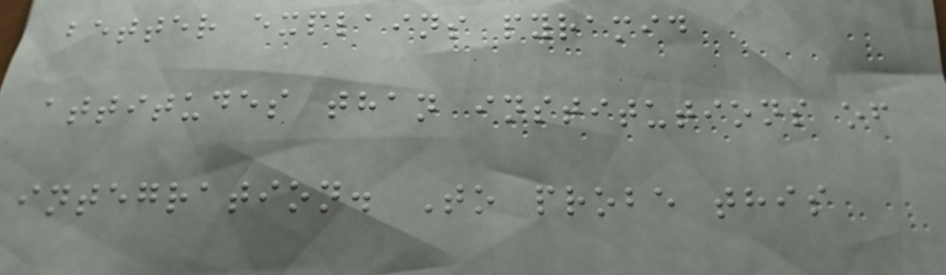better explains pyramid
attitudes than institutions of
integration. To probe this
